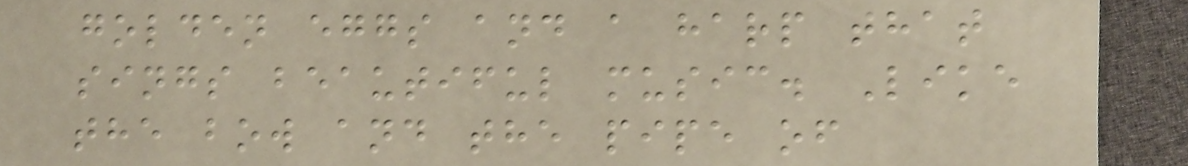golden eggs and a harp that
sings beautiful music. Like
the bow and the pipe of
